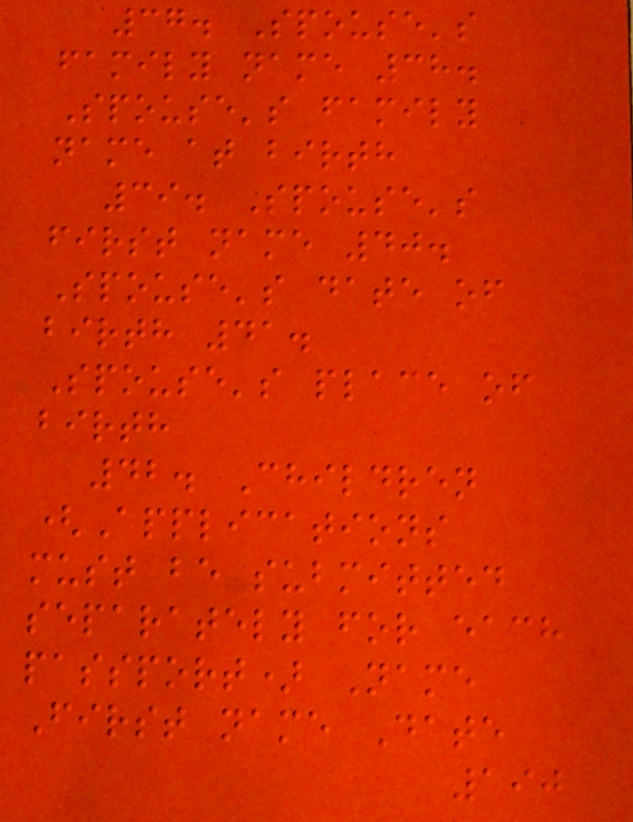37. Spouse's
family name 38.
Spouse's family
name at birth
39. Spouse's
first name 40.
Spouse's date of
birth 41.
Spouse's place of
birth
42. Children
(Applications
must be submitted
separately for each
passport) Name
First name Date
190
